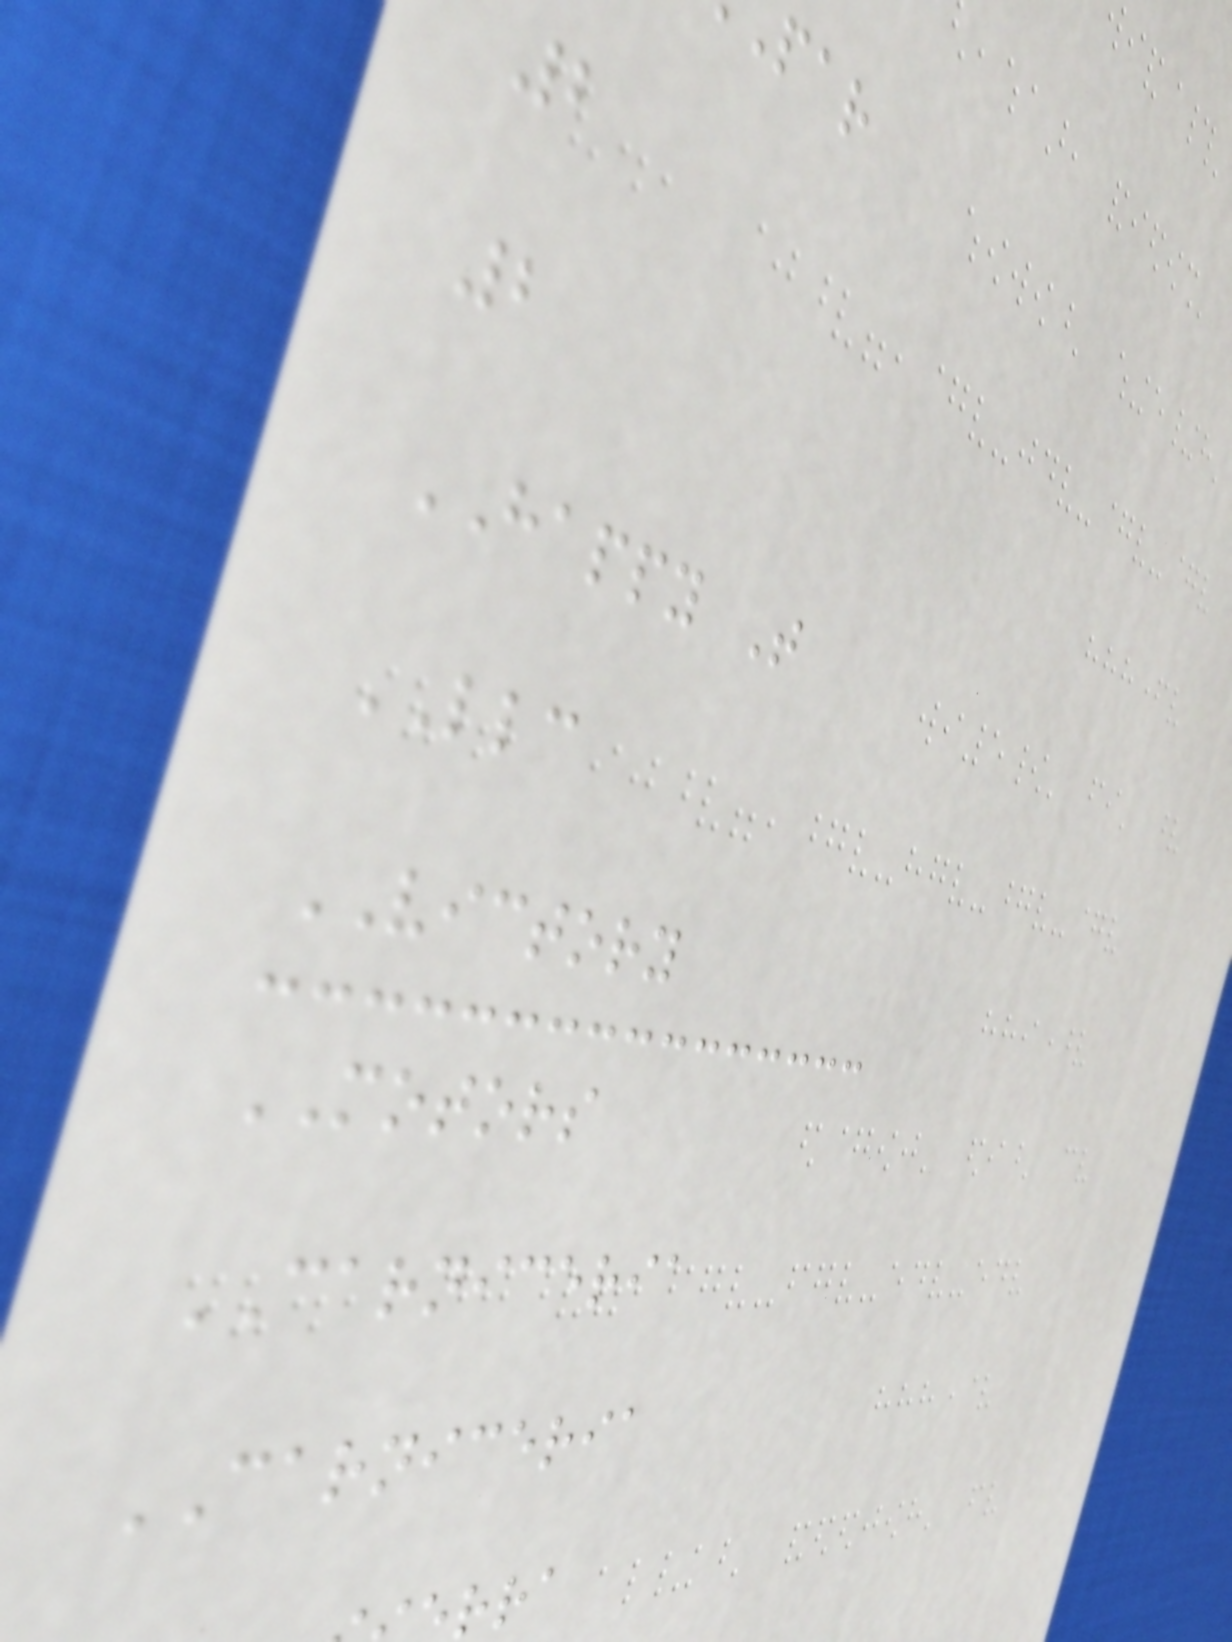2
2
HAPPY T
LLC
VICTORY
MOTORS
CARNICERIA
CARNICERIA
